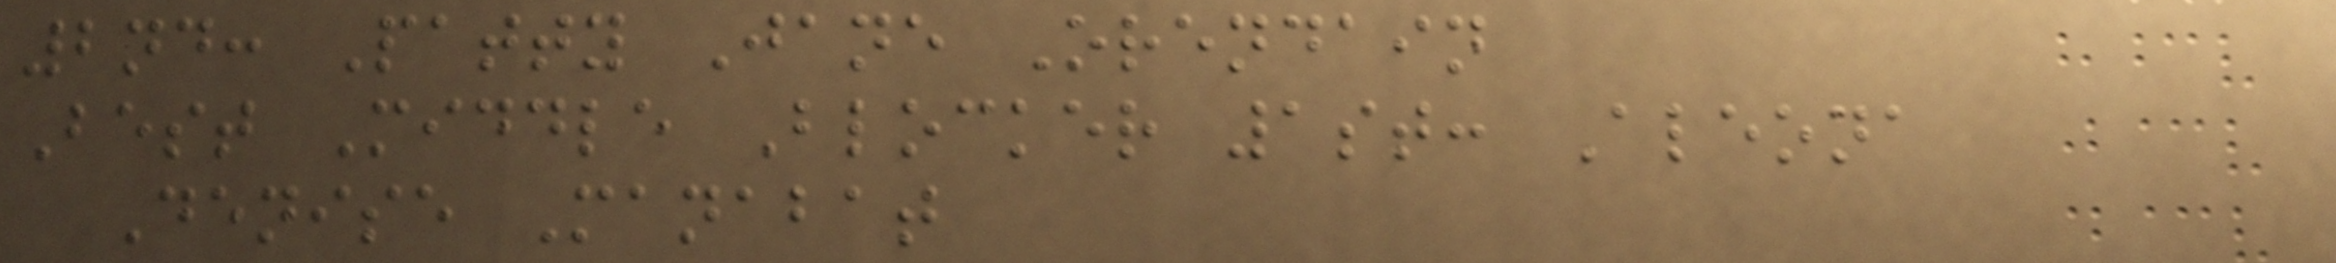2nd: Patty Jane Orendain
Best Middle Blocker 1st: Aleona
Denise Manabat
